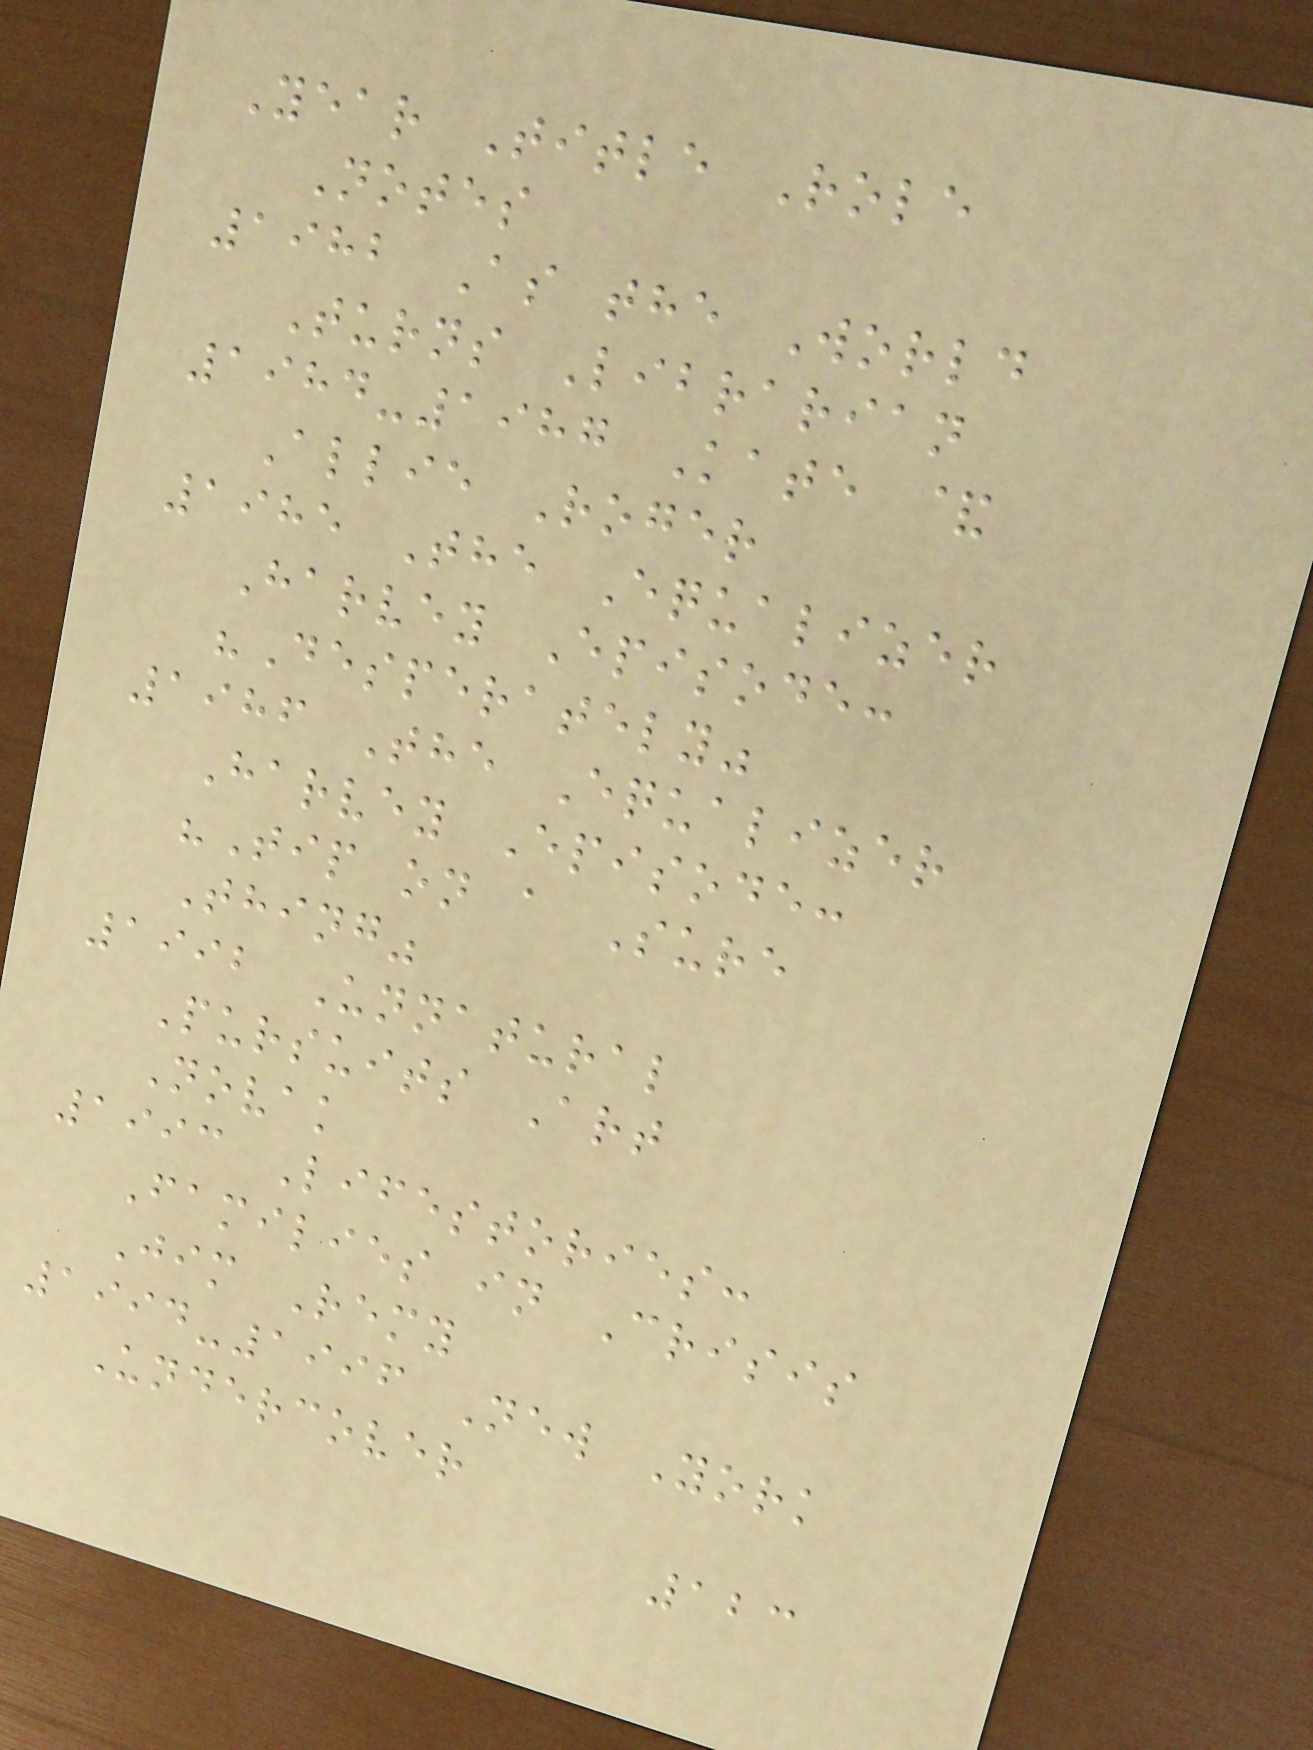Year Title Role
Notes
1982 As the World
Turns Librarian
1984-1987 Kate &
Allie Roger
1985 The Equalizer
Harvey Episode:
"Desperately"
1986 The Equalizer
Harvey Episode:
"Tip on a Sure
Thing"
1992 Unnatural
Pursuits Art
Novak
1993 Lifestories:
Families in Crisis
Jim Remy
1994-1996 New York
Undercover
123
